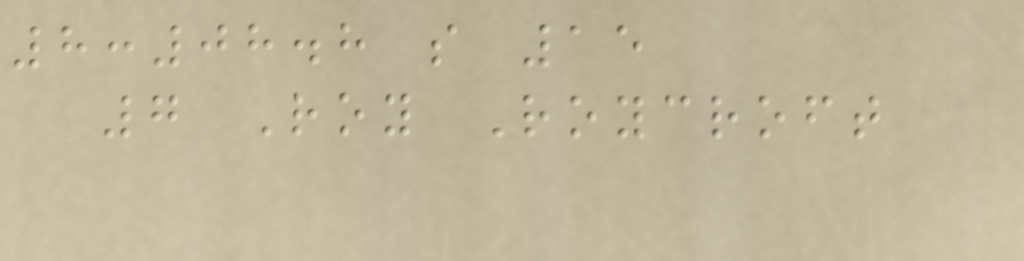8:08.8 s 15
7 Roy Roycroft
